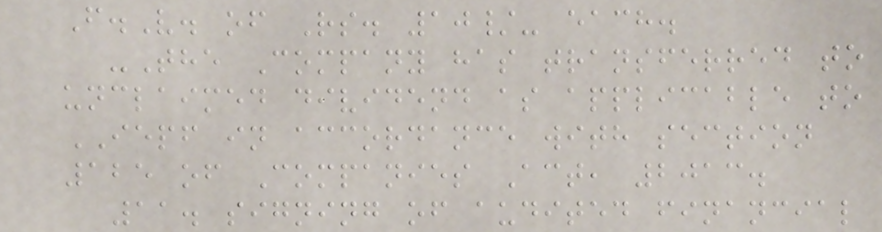F.V. of Rs. 10/- each.
-The Company has transferred to
unclaimed dividend as applicable to
IEPF in accordance with section
125 of Companies Act, 2013.
11. signing of audited financial
